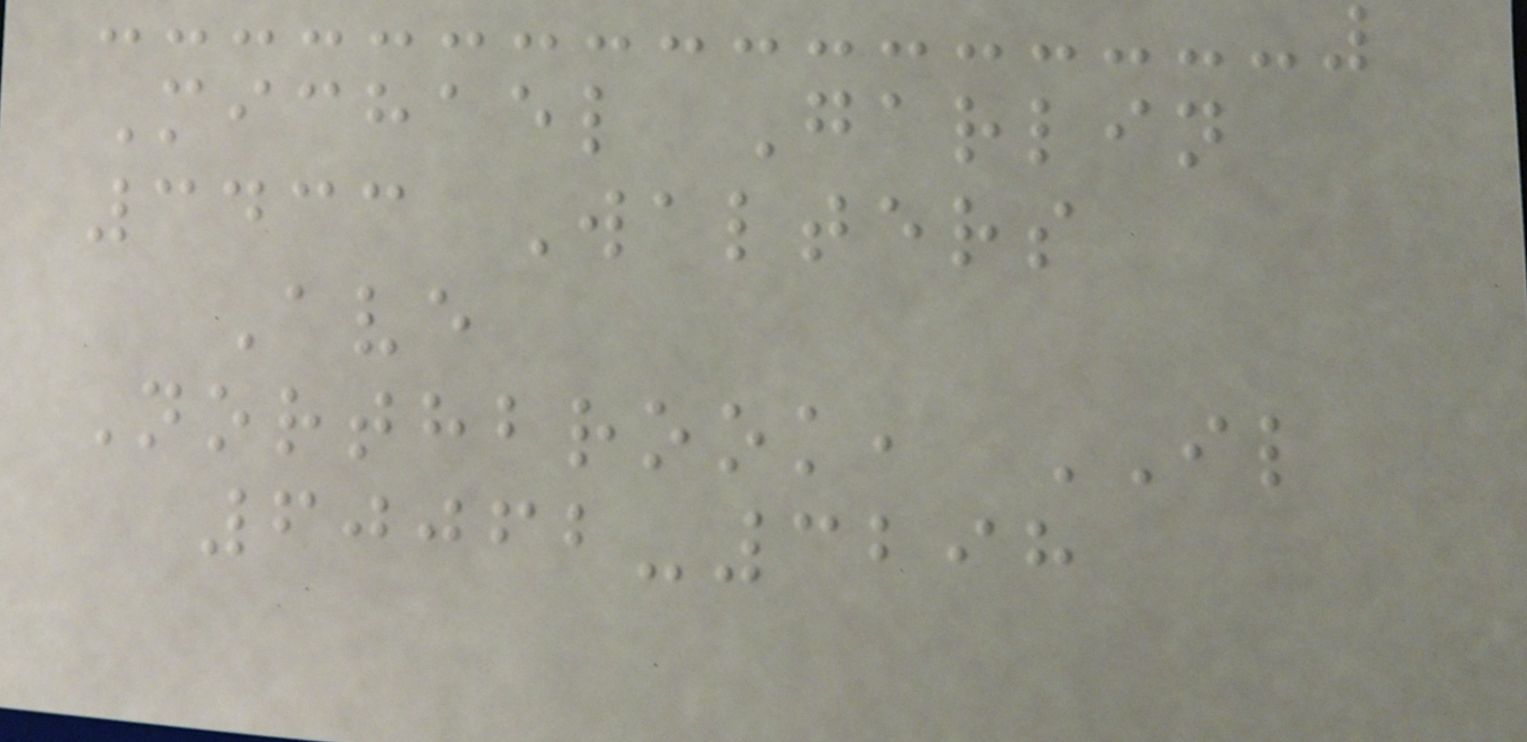Michael Garlin
3433 Walters
Ave
Northbrook, IL
60062-3298
